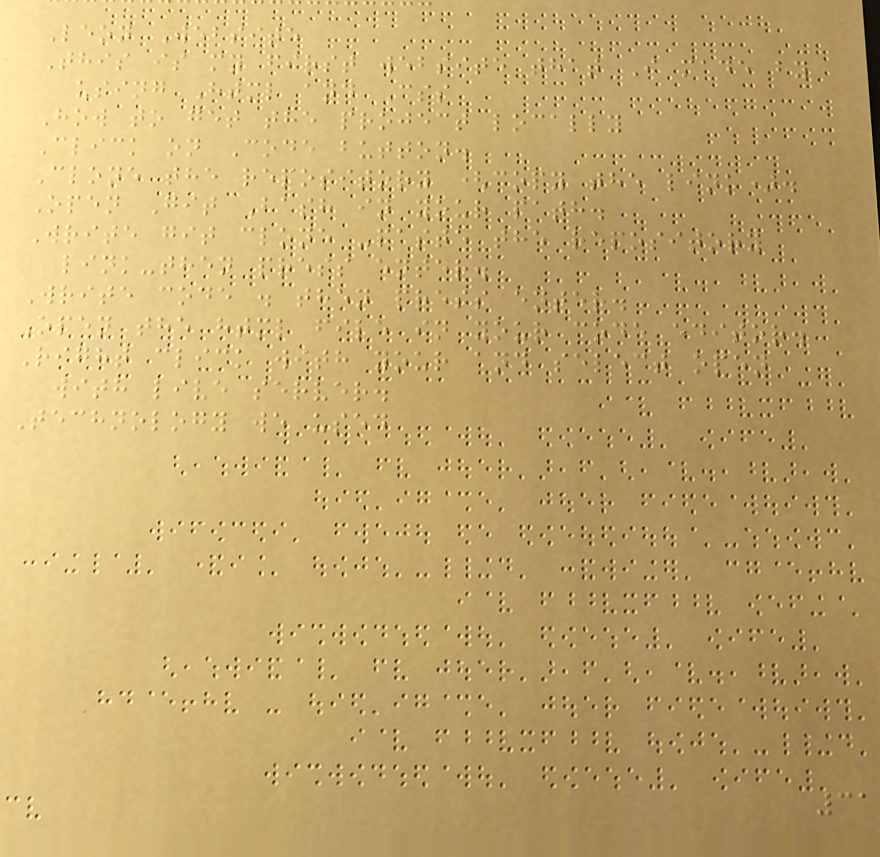Leon Website
This is my first website that I made by
using Html and Css
How to get the project locally
Click on Code button.
Clone the repository (copy the link).
Open Git Bash in your path.
Write git clone -paste the repository
link-then press enter.
Write code . then press enter.
Open the html file in your code editor.
Right click with your and select open
with live server.
Technology we used
31
